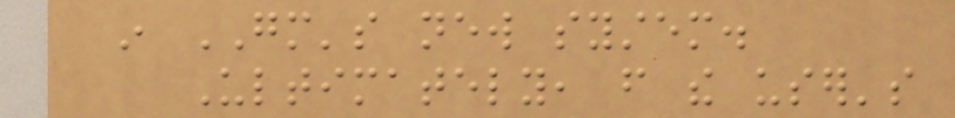in GM's new system.
Ultimately, from the user's
